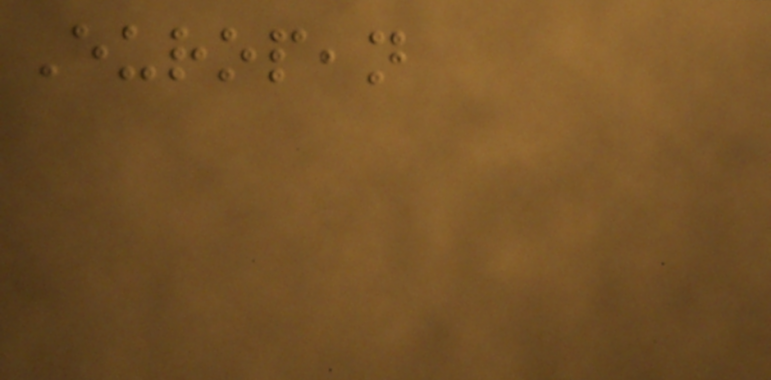European
